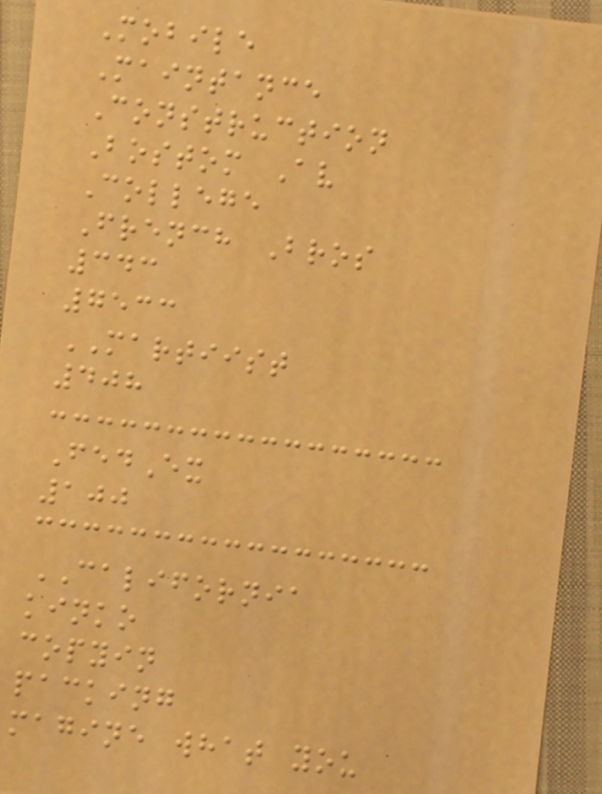Mobile
Maintance
Construction
Bostom Av
College
French Bros
343
7533
MARTIIST
408
FedEx
100
CALIFORNIA
kinko
copyin
packing
magine what you
